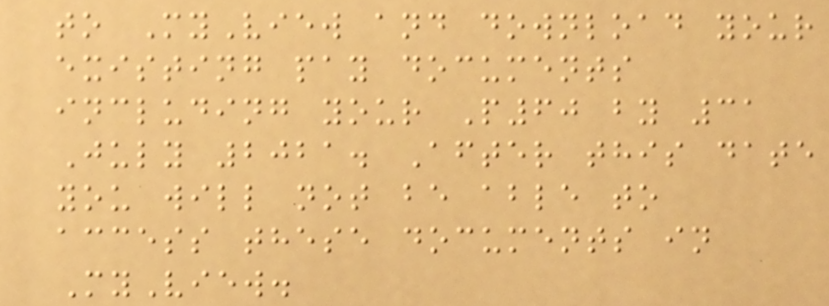to MyView and download your
existing pay documents
including your P60 by 31
July 2021. After this date
you will not be able to
access these documents in
MyView.
